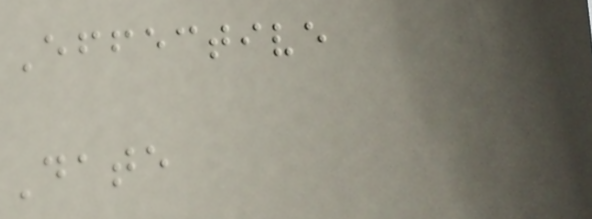Effective
Date
